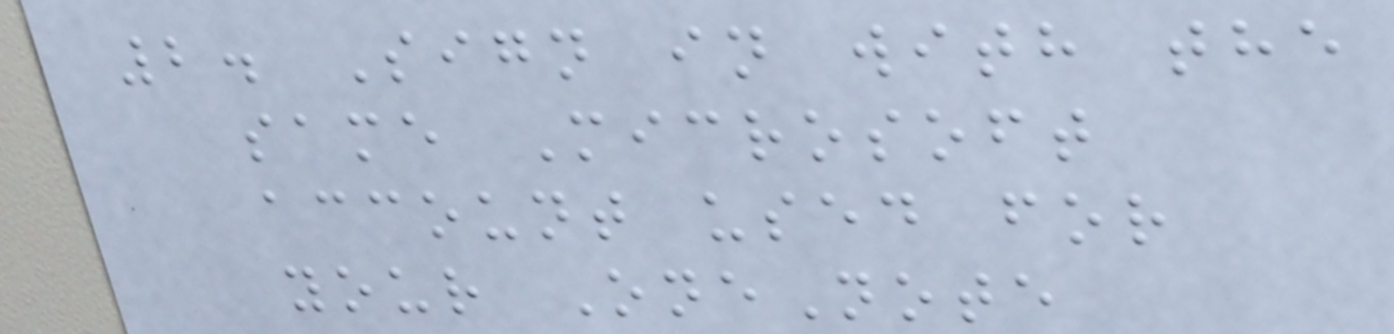2. Sign in with the
same Microsoft
account used for
your OneNote
